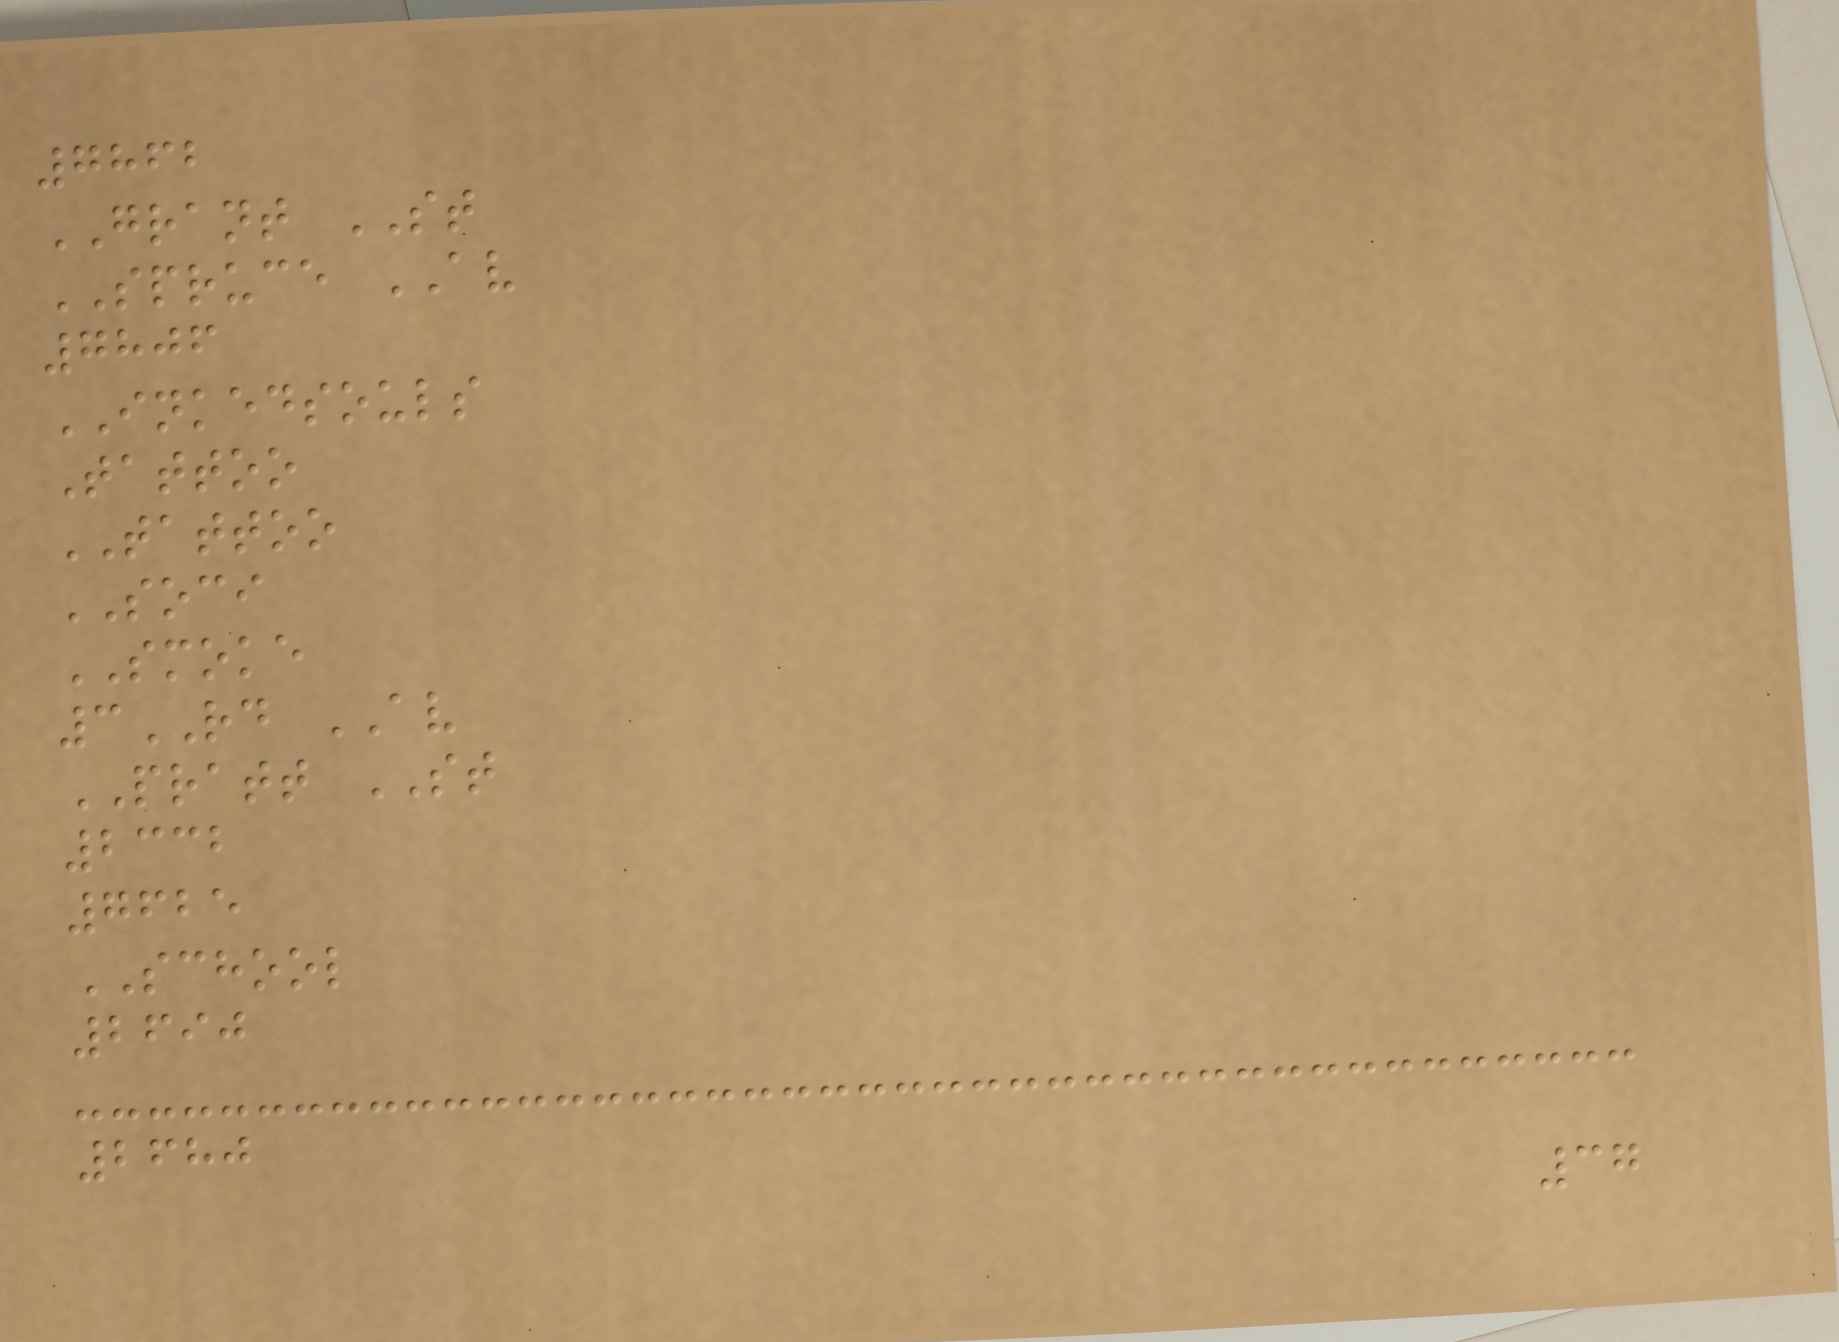7862
GRANT ST
SPRUCE AV
7806
INKEDSOULS
Tattoo
TATTOO
SOCI
SMOKE
3RD AV
PRATT ST
2332
7625
SCHOOL
2690
2680
37
